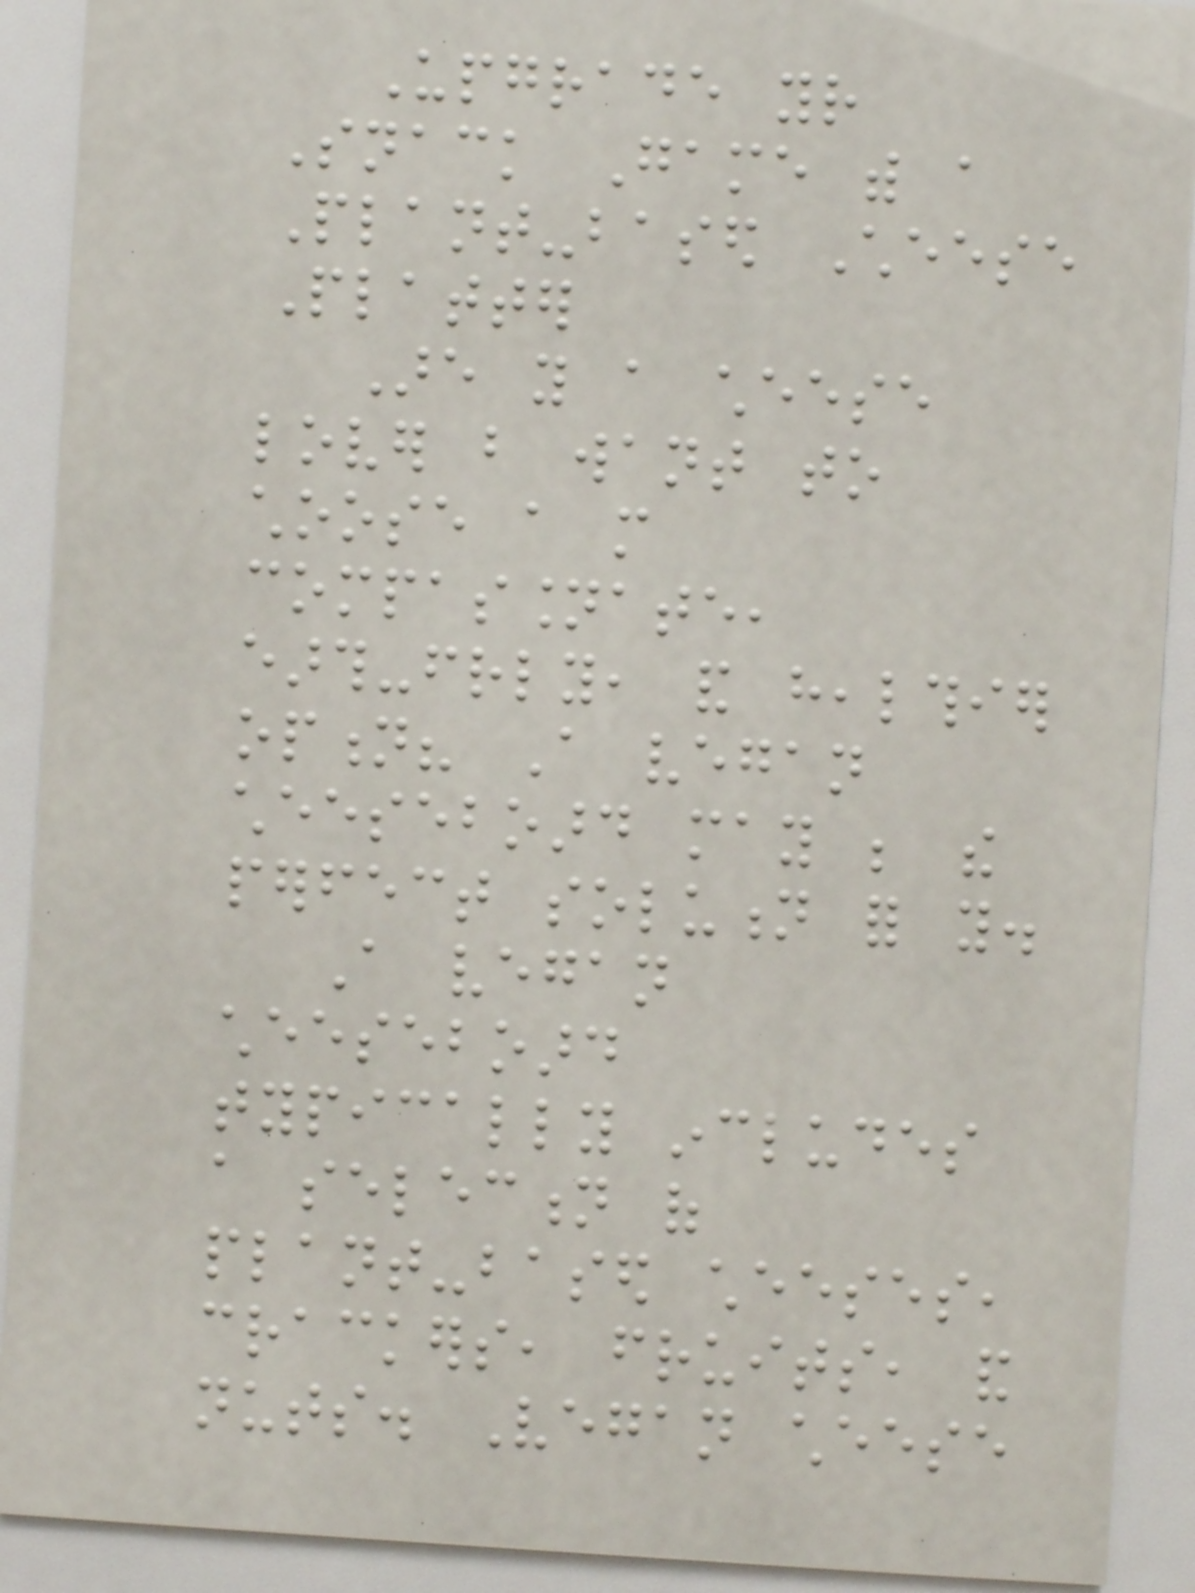Upgrade your
Snack Game with a
Plant-based Cheese
Platter
Are you a cheese
lover but want to
choose a more
compassionate,
earth-friendly, and healthier
option? A vegan
cheeseboard may be the
perfect solution for you.
A vegan
cheeseboard
typically includes
a selection of
plant-based cheeses,
crackers, fruits, and
nuts. Vegan cheese
